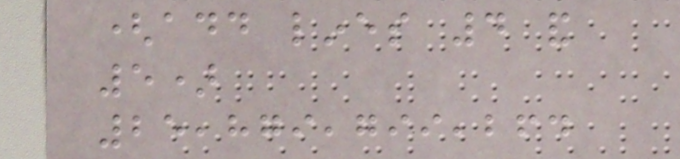(add lines 4 and
5)
25,879,799,264
